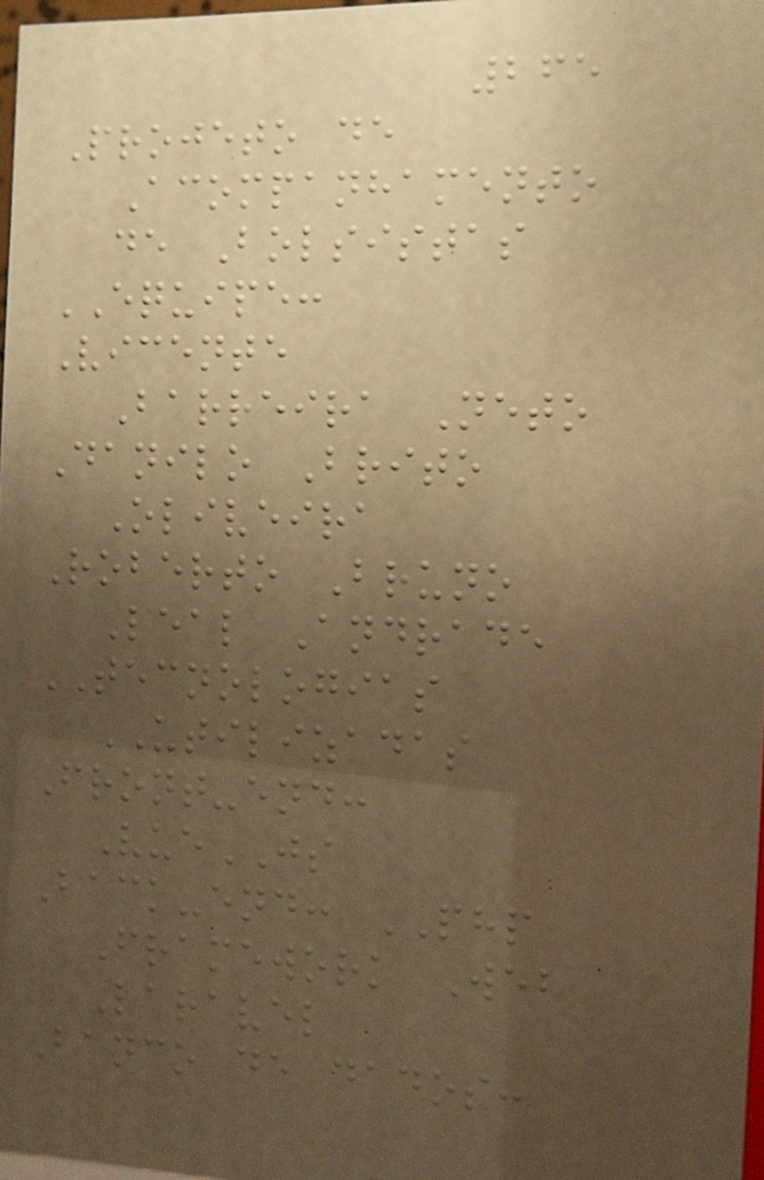265
Projeto de
Acompanhamento
de Bolsistas
EQUIPE:
Vicente
Barreira Neto
Danilo Brito
Oliveira
Roberto Bruno
Leal Andrade
TECNOLOGIAS
UTILIZADAS
Front-end:
VueJS
Back-end: PHP
Framework Web
Laravel
Banco de dados:
